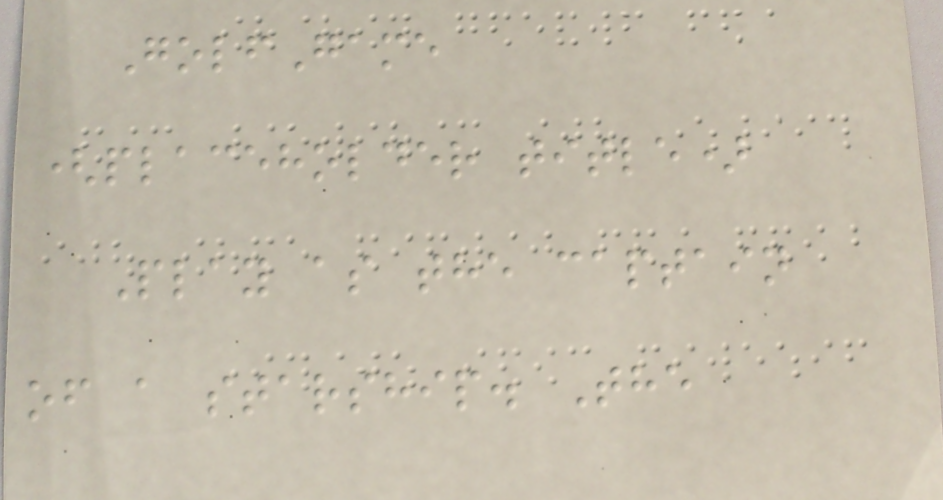GolfGame
(placeholder title)
Play as the captain
of a starship. The
